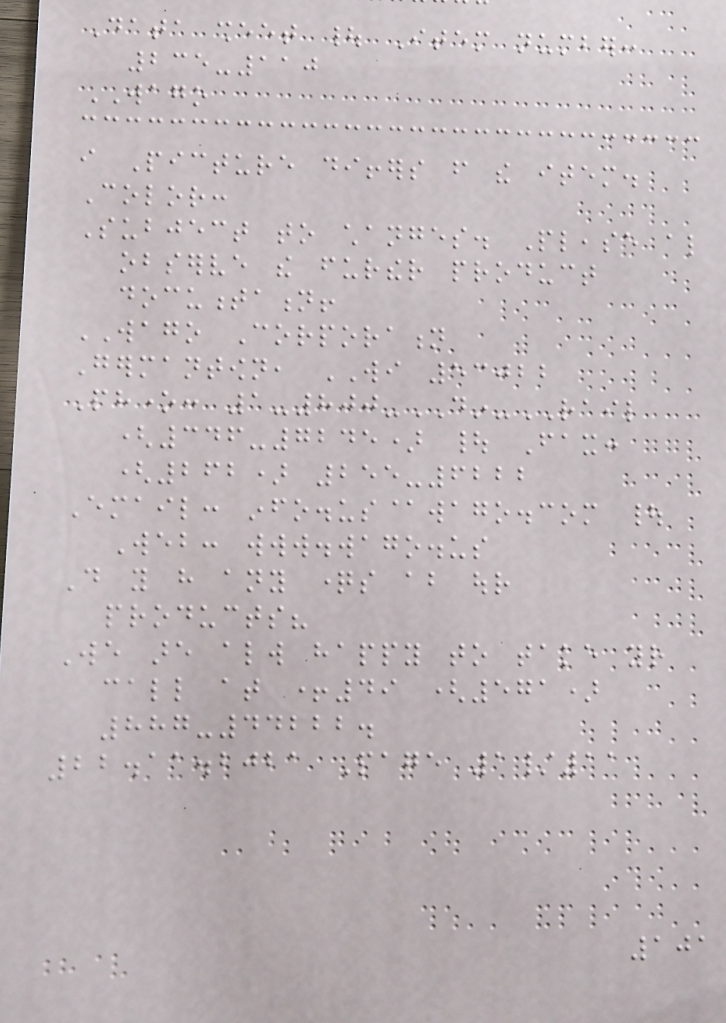Data sheet | Item number:
235-110
WAGO
i Picture differs from the item.
Color:
Subject to changes. Please also
observe the further product
documentation!
WAGO Corporation
Germantown, WI 53022
Phone: 1-800-DIN-RAIL
(346-7245) | Fax:
(262) 255-6222
Email: info.us@wago.com |
Web: www.wago.us
Do you have any questions about our
products?
We are always happy to take your
call at +49 (571)
887-44222.
22.11.2021 Page 1/11
101
